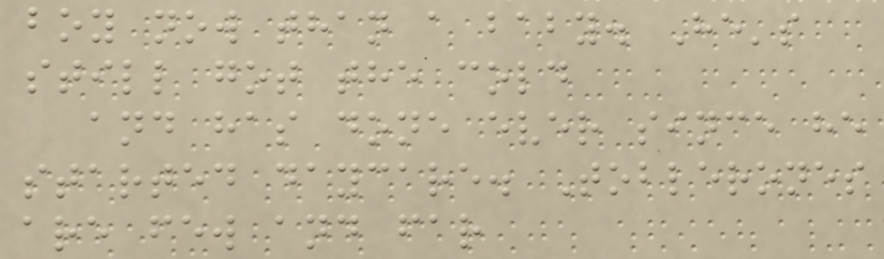boy now than a baby. He's
still got the cold
and has done ever since he
started daycare. Toblerones
are few and far
